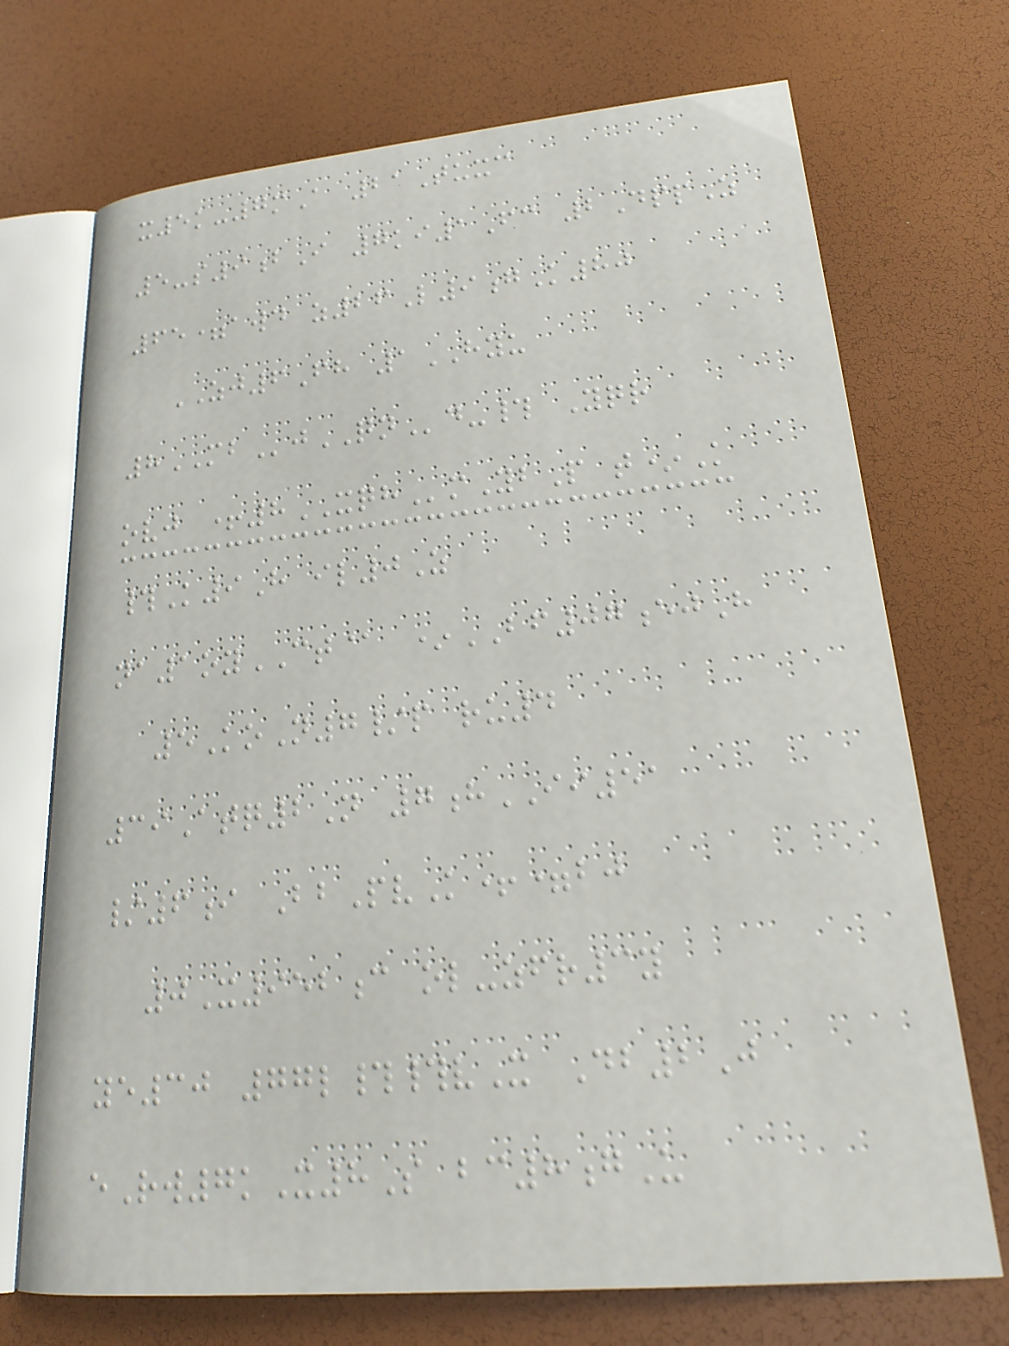x5k-7mA 21Tuxc
5-s9bI 7ki1Fc 2DppZ
65=awd z26L9gK80
ZJ6Fh 1HYU
8MBjQNd-# Yqr
ovj +8XQHmYbP t*K
#K9H il0Z
na1oyCT@ *BF07ejH
5KoN7/p ru4
39Atq2N 7hII51
/6i BbPvK+=bj
0X952c ol-zfr3y
ye30 77l##vX Db2J
eRw7kX8S bc8gU
